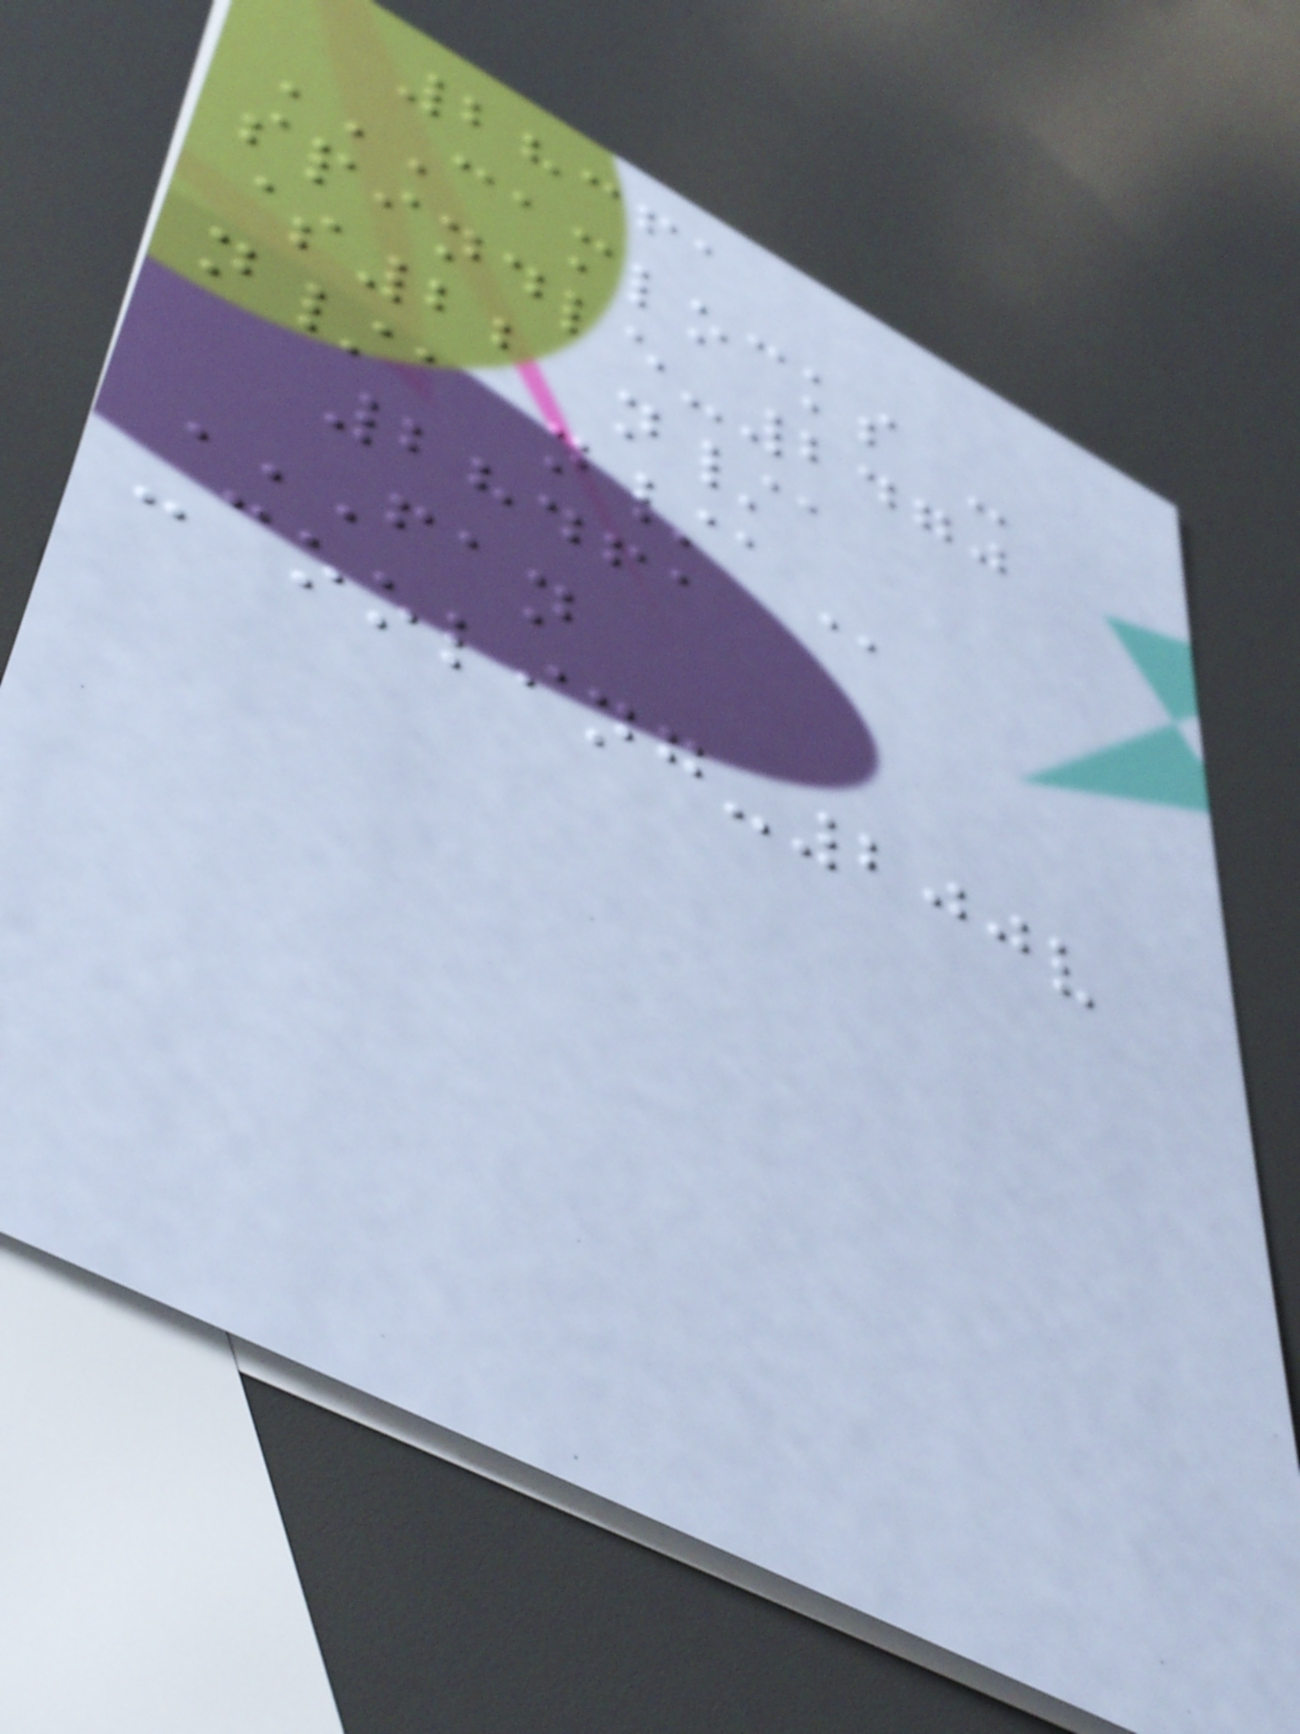28361
CAMLOCKS -
SPINDLE-2470
$22 N/A
N/A N/A
28461
FAN
-COOLING-200V
